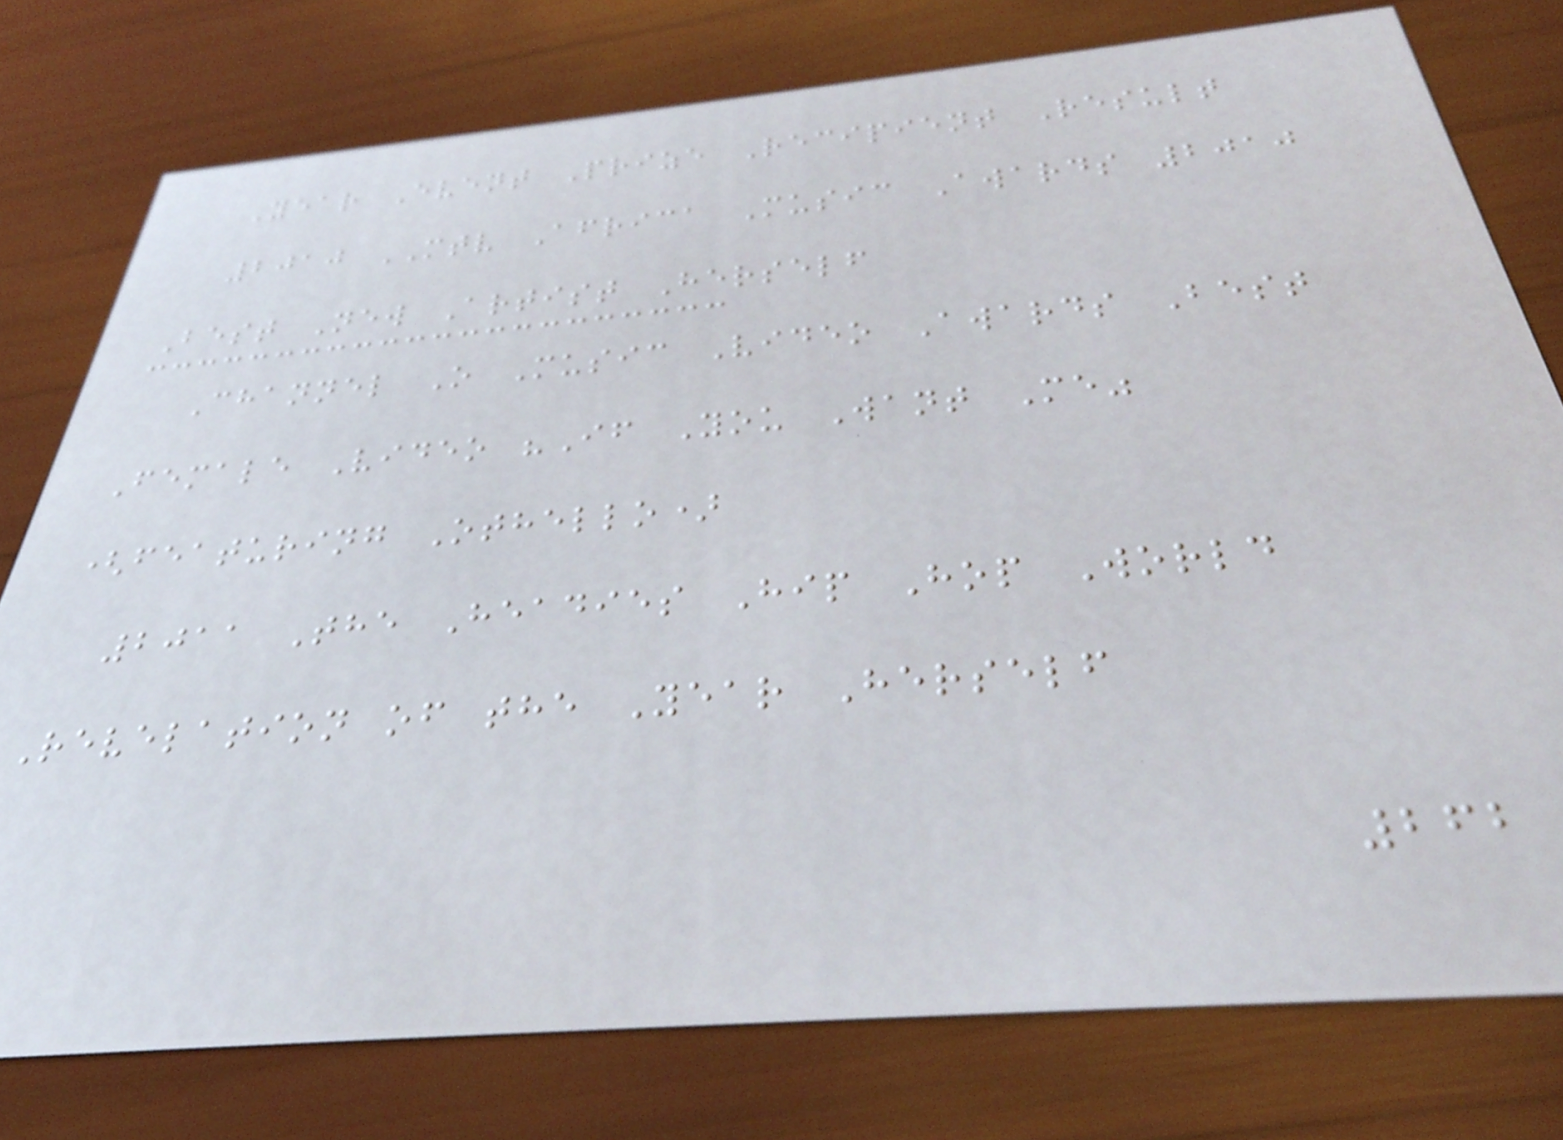Year Event Prize Recipient Result
2010 MTV Africa Music Awards 2010
Best New Artist Herself
Channel O Music Video Awards Best
Female Video "If You Want Me"
(featuring Othello)
2011 The Headies Hip Hop World
Revelation of the Year Herself
262
